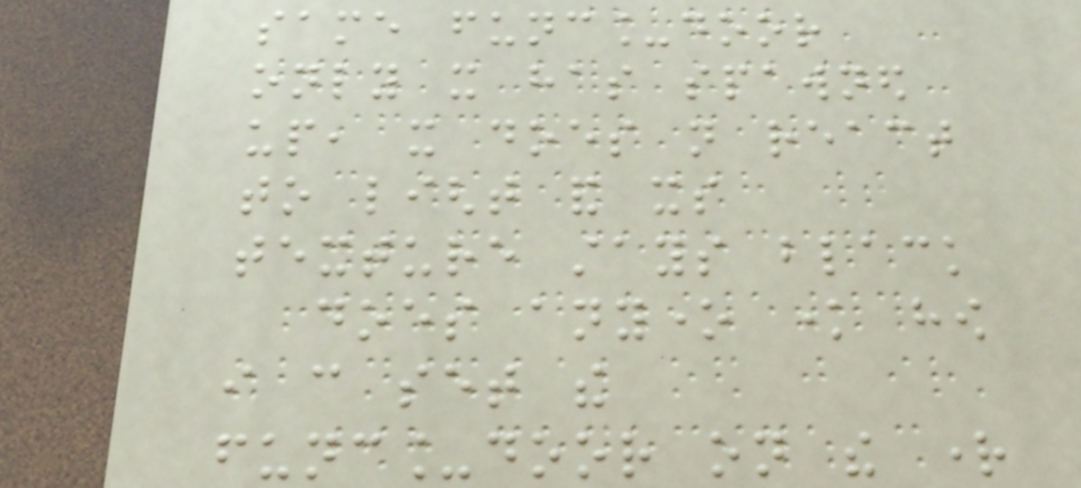same func_door
only it has spawned
up, it does not react
to light and its
texture stays black
does anyone know how
i can set the
func_door on the right
